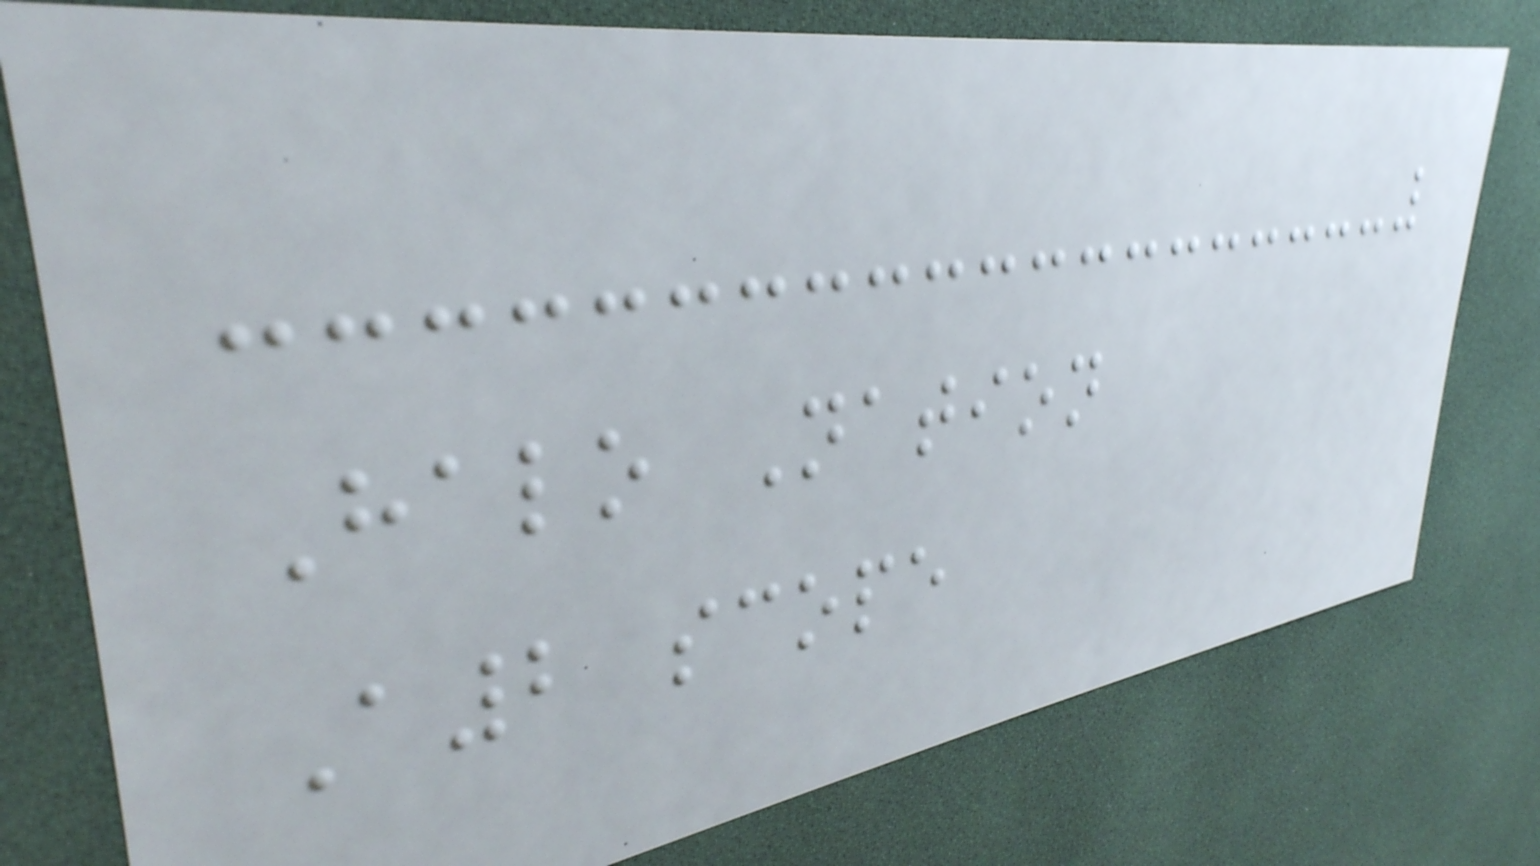Halo Nation
A2 scope
